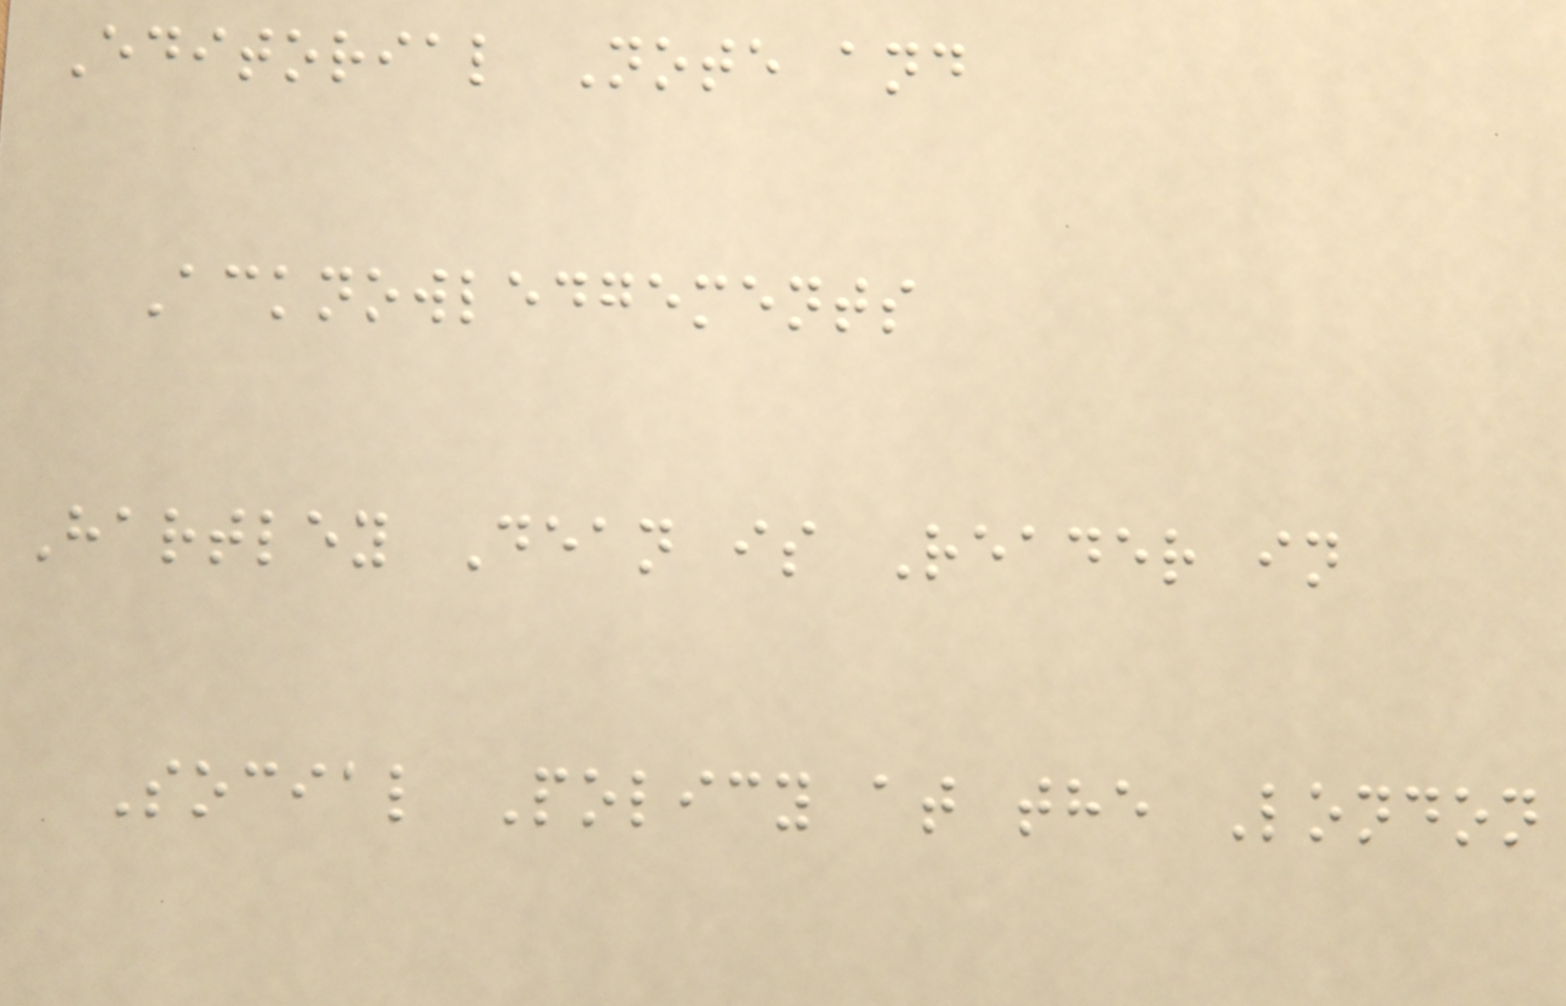Editorial Note and
Acknowledgements
Hartley Dean is Reader in
Social Policy at the London
